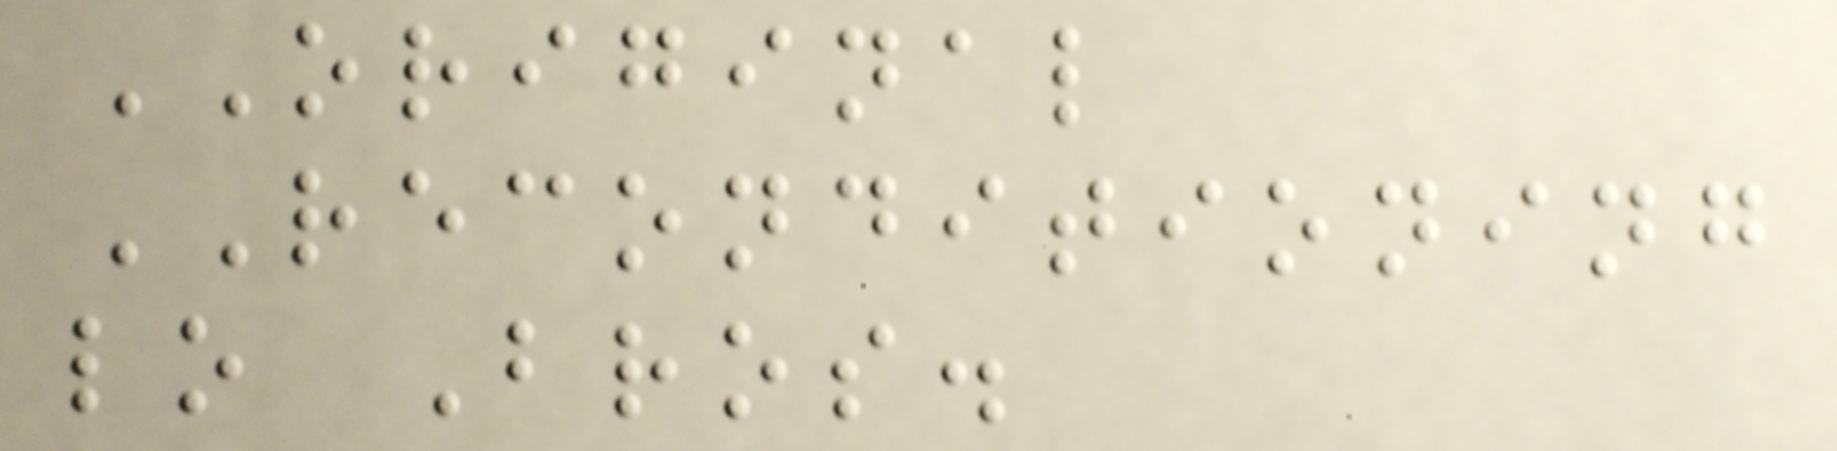ORIGINAL
RECONDITIONING
lo Bros.
